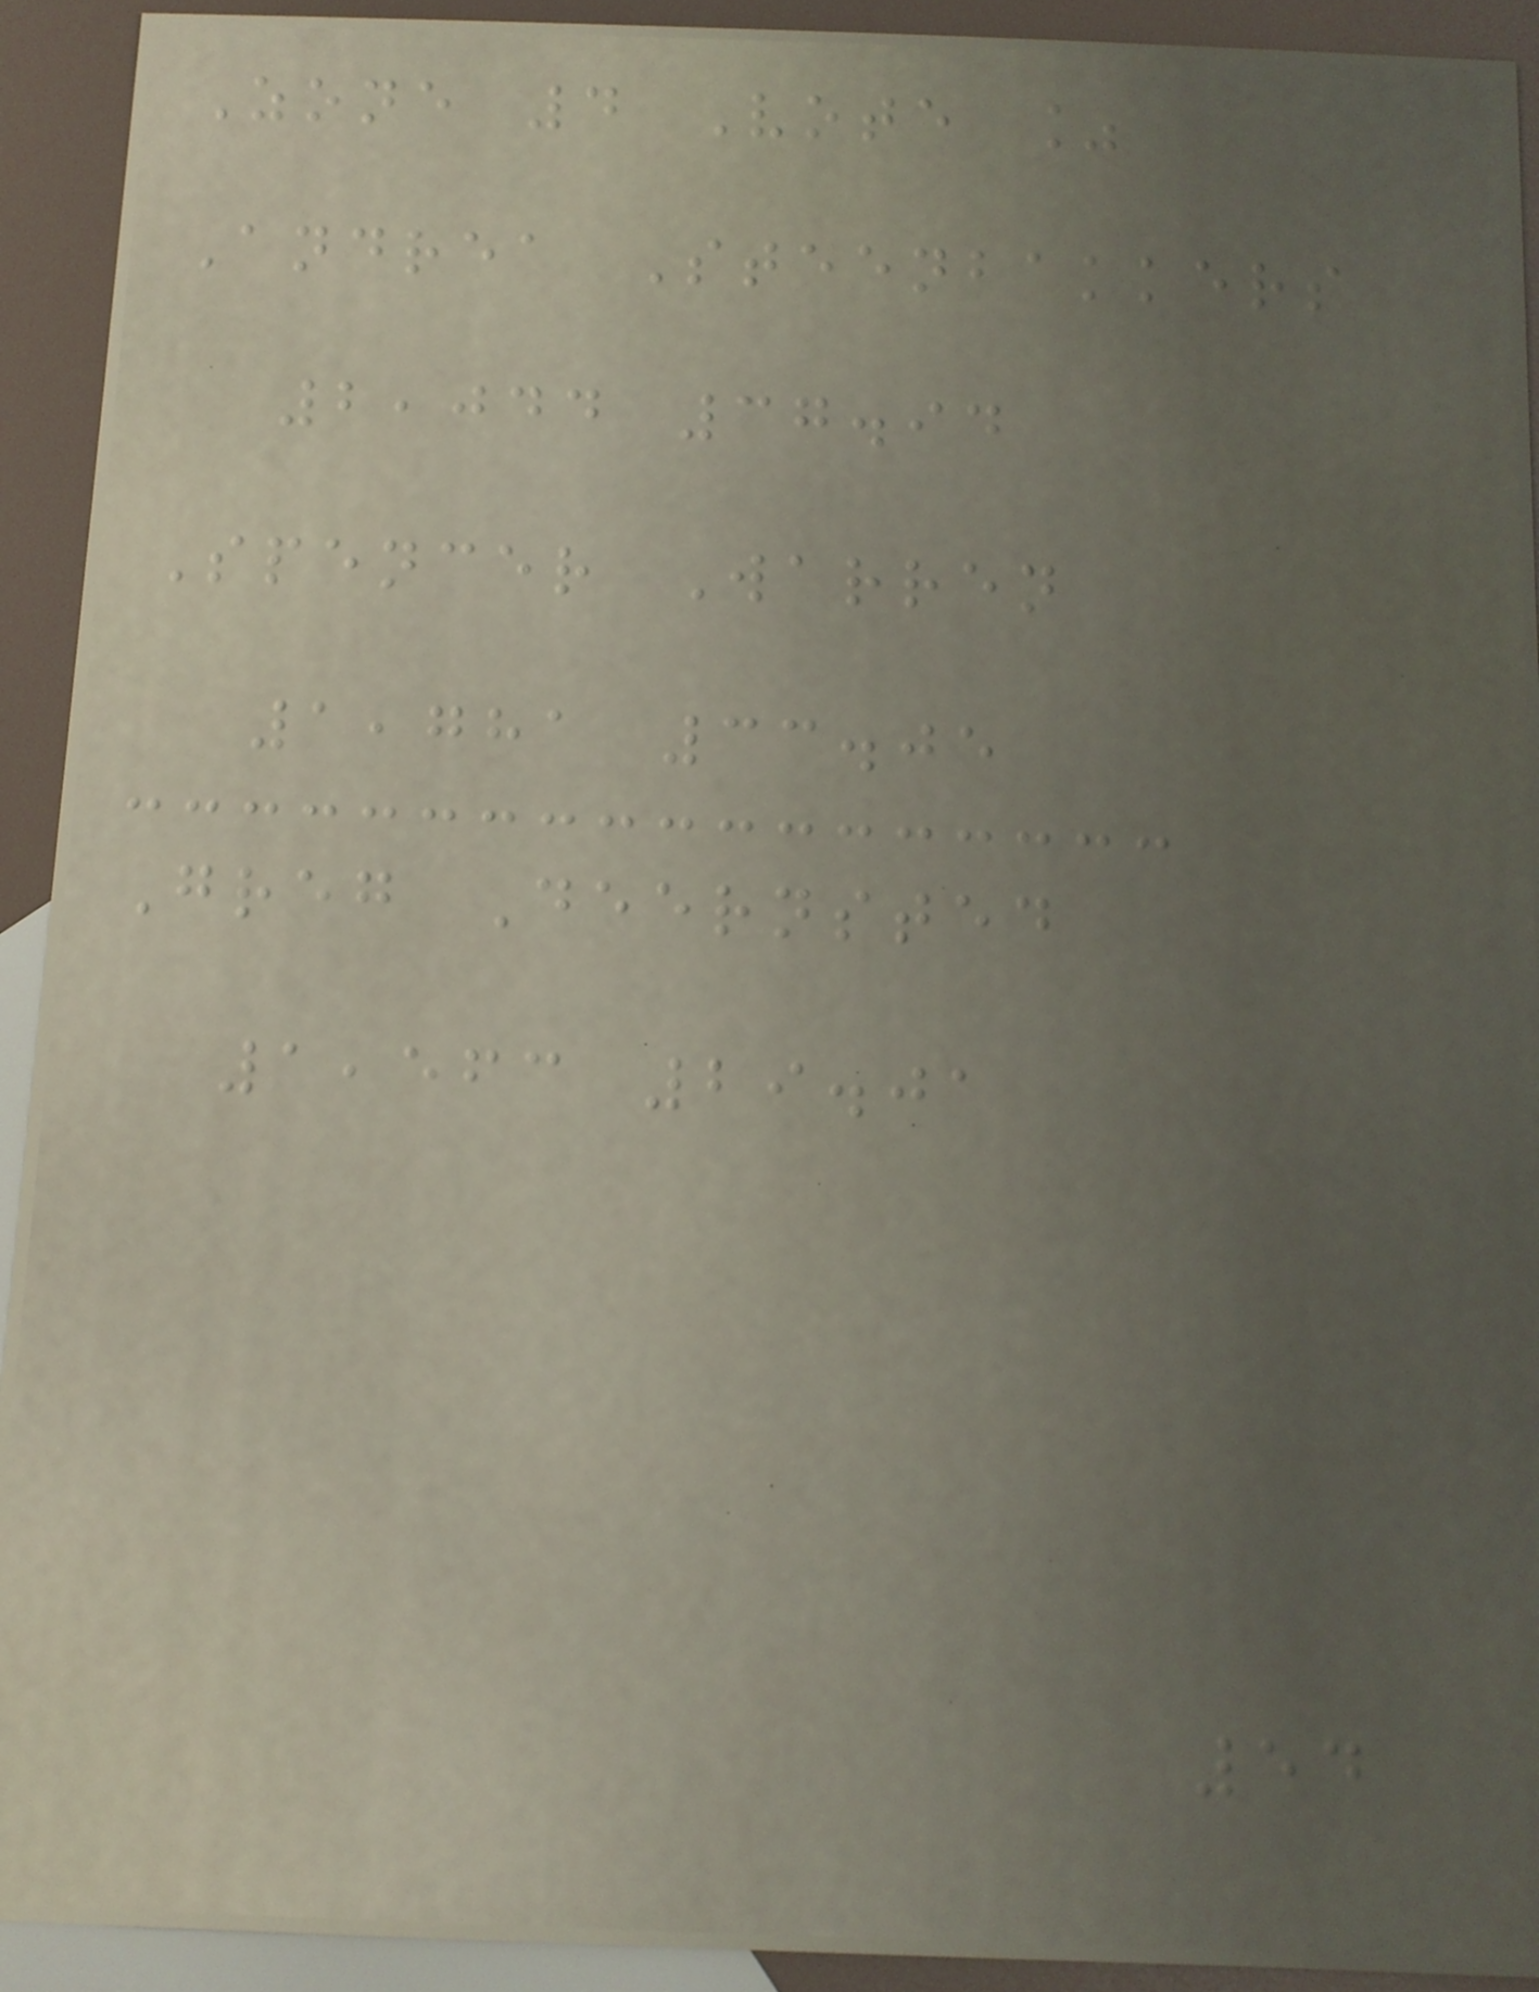Zone 4 Vote %
Andrea Steenbakkers
2,044 37.94
Spencer Warren
1,781 33.05
Greg Deernsted
1,563 29.01
54
